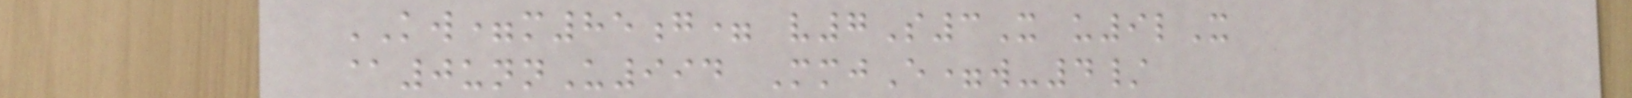KW=m85g= v7S3X u9lX
@0unnU994 MmjE=w-4/
